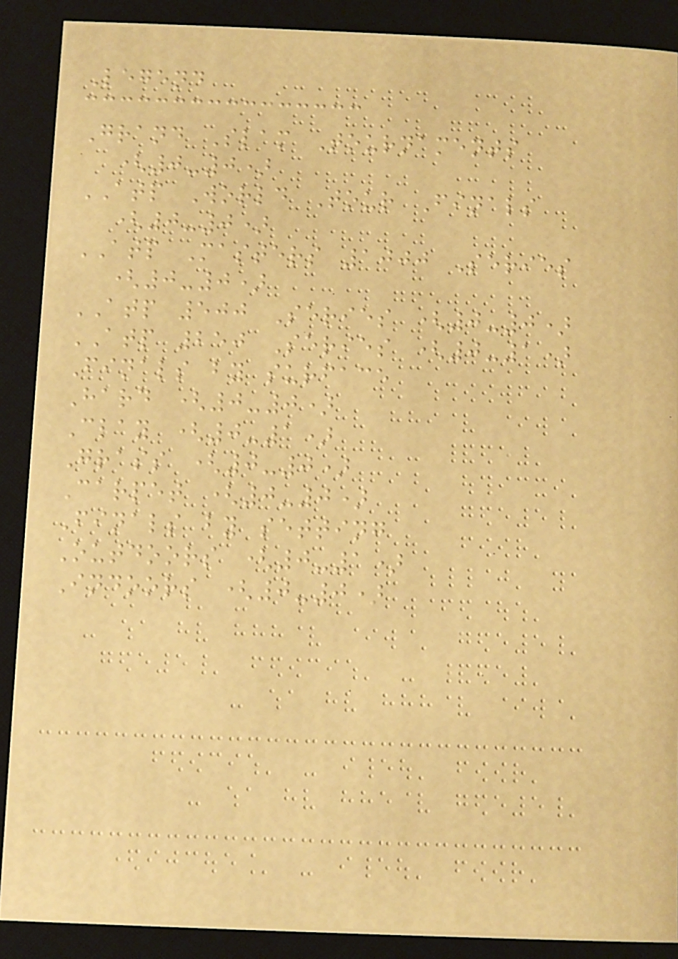Legend
Grand Slam Tournaments
(0-0)
ATP World Tour Finals
(0-0)
ATP Masters 1000 Series
(0-0)
ATP 500 Series (0-0)
ATP 250 Series (0-1)
Finals by surface
Hard (0-0)
Clay (0-1)
Grass (0-0)
Carpet (0-0)
Finals by setting
Outdoors (0-1)
Indoors (0-0)
